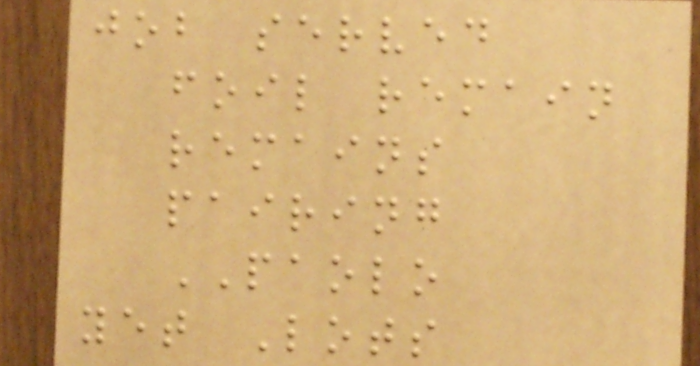job served
foil remain
remains
pairing
PAOLO
yet Lots
